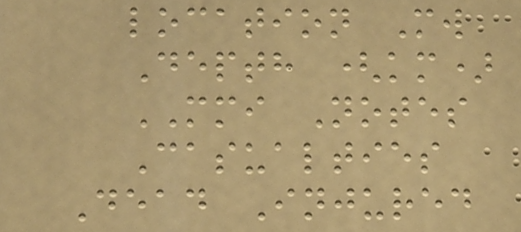location Mw
Depth (km)
MMI Notes
Casualties
Dead Injured
